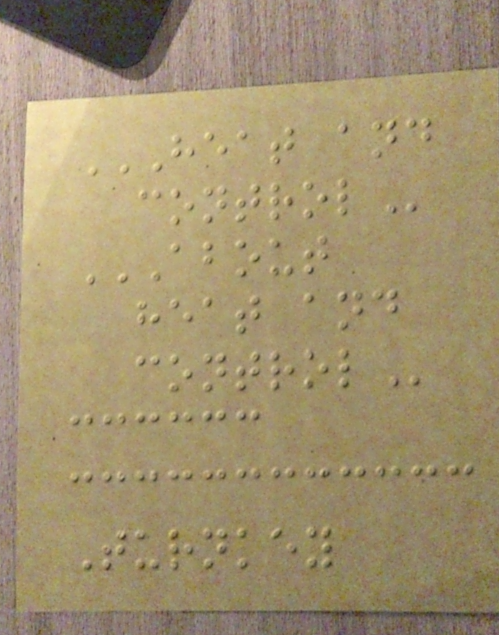HEAT AND
CONTROL
ABOUT
HEAT AND
CONTROL
Turnkey
